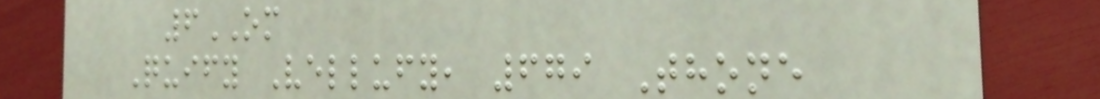6OM
Quify Vellufy, 679 Thone
